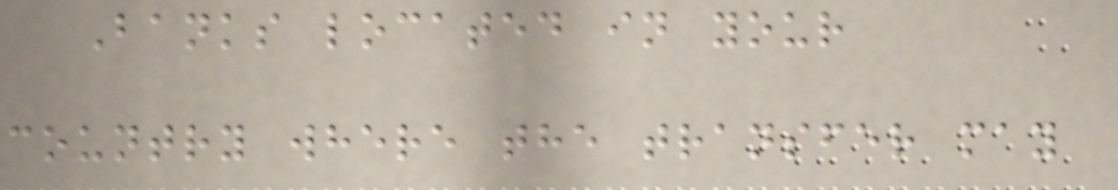Banks located in your
country where the transfer may
